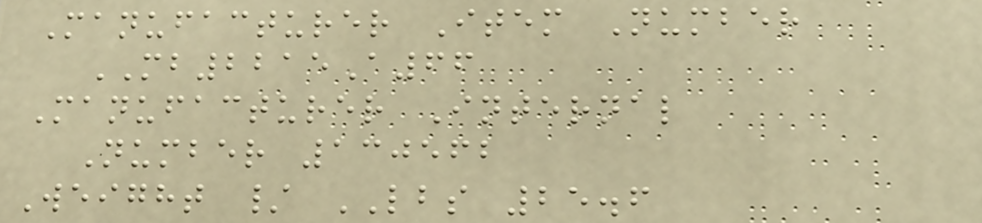Manufacturer Item Number
MB2215A66
Manufacturer Internal
Number 130562
Weight / LBS 25.6
